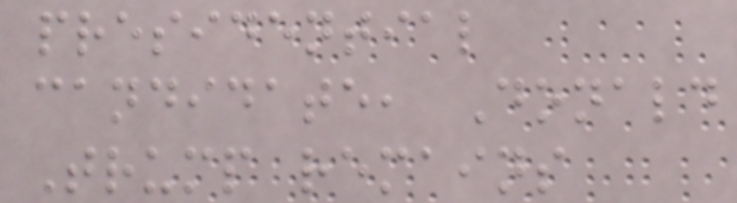presidential
candidate, Donald
Trump remains
